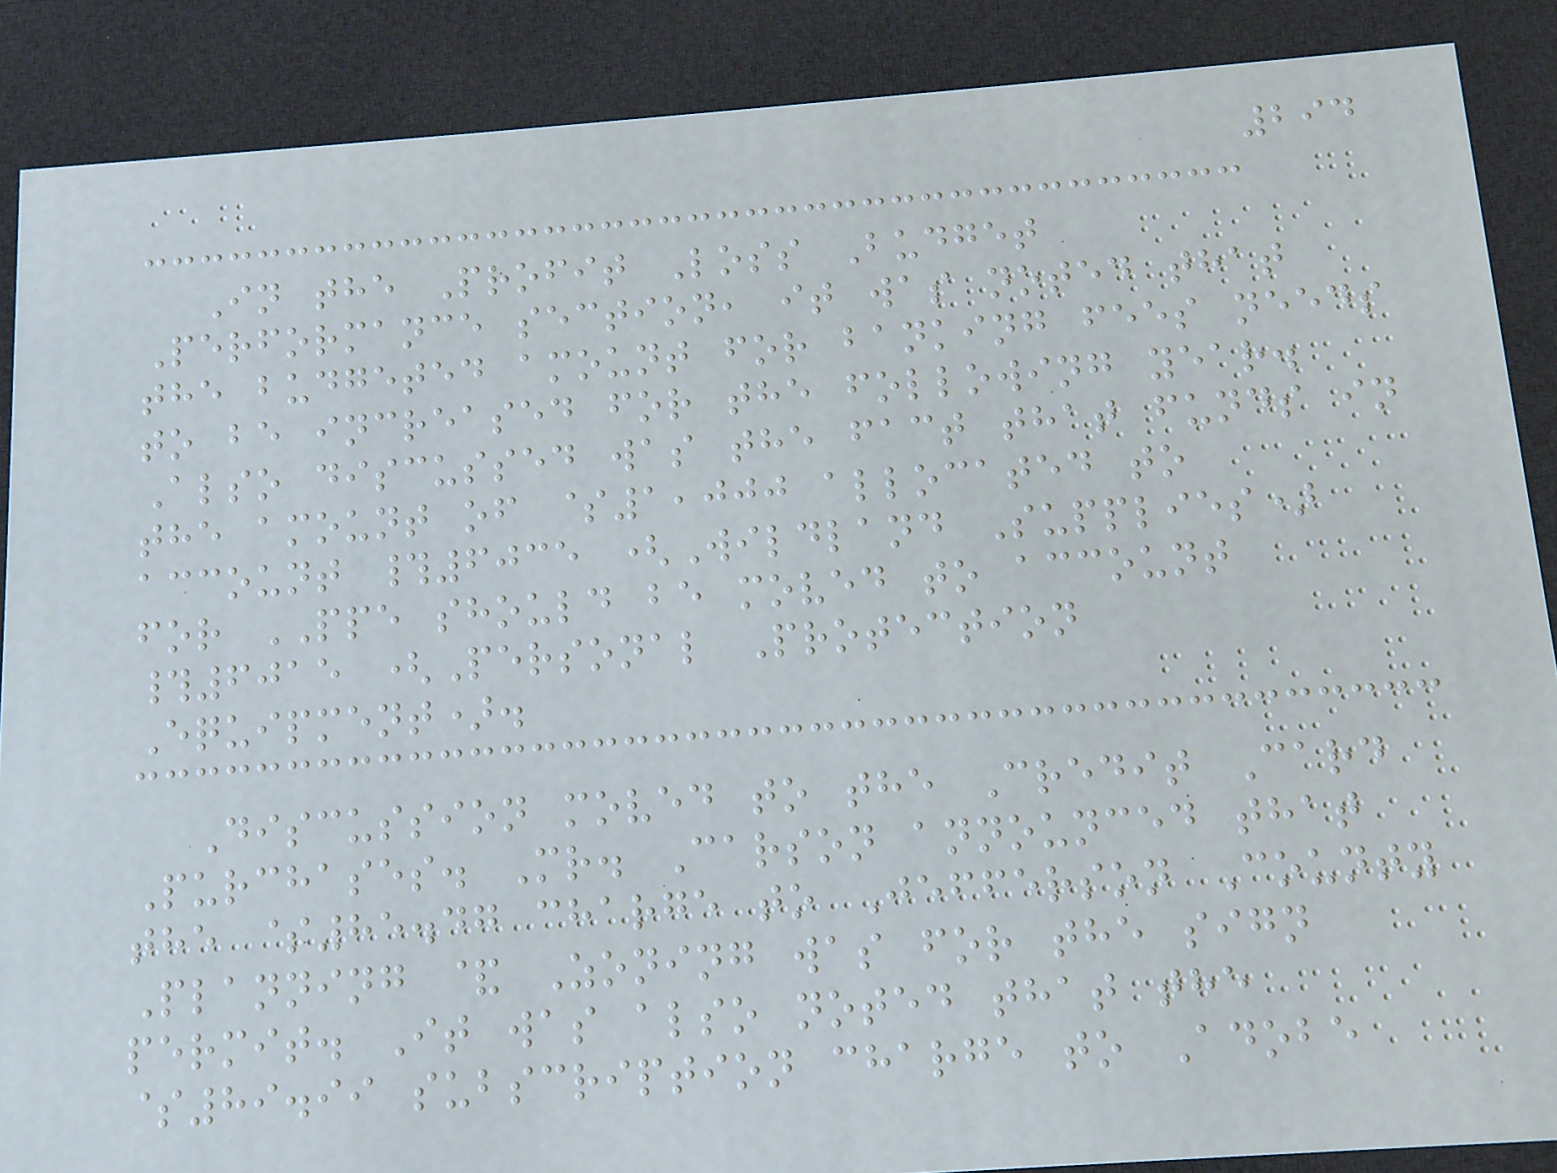294
In the Profit Loss Budget
Performance section, it was noted that
the budgeted amount for banking fees needs
to be increased for the following year.
Also discussed was the fact that funds in
the amount of $1,000 allocated to
account #6035 (Wildland Supplies)
for PPE should be moved to account
#6015 (Personal Protection
Equipment).
Discussion moved to the Credit Card
Purchases. Mr. Carson announced that
the $85.47 charge to Jefferson County
Planning & Zoning was for the sign
permit. It was also noted that the
$89.99 subscription charge to Adobe
